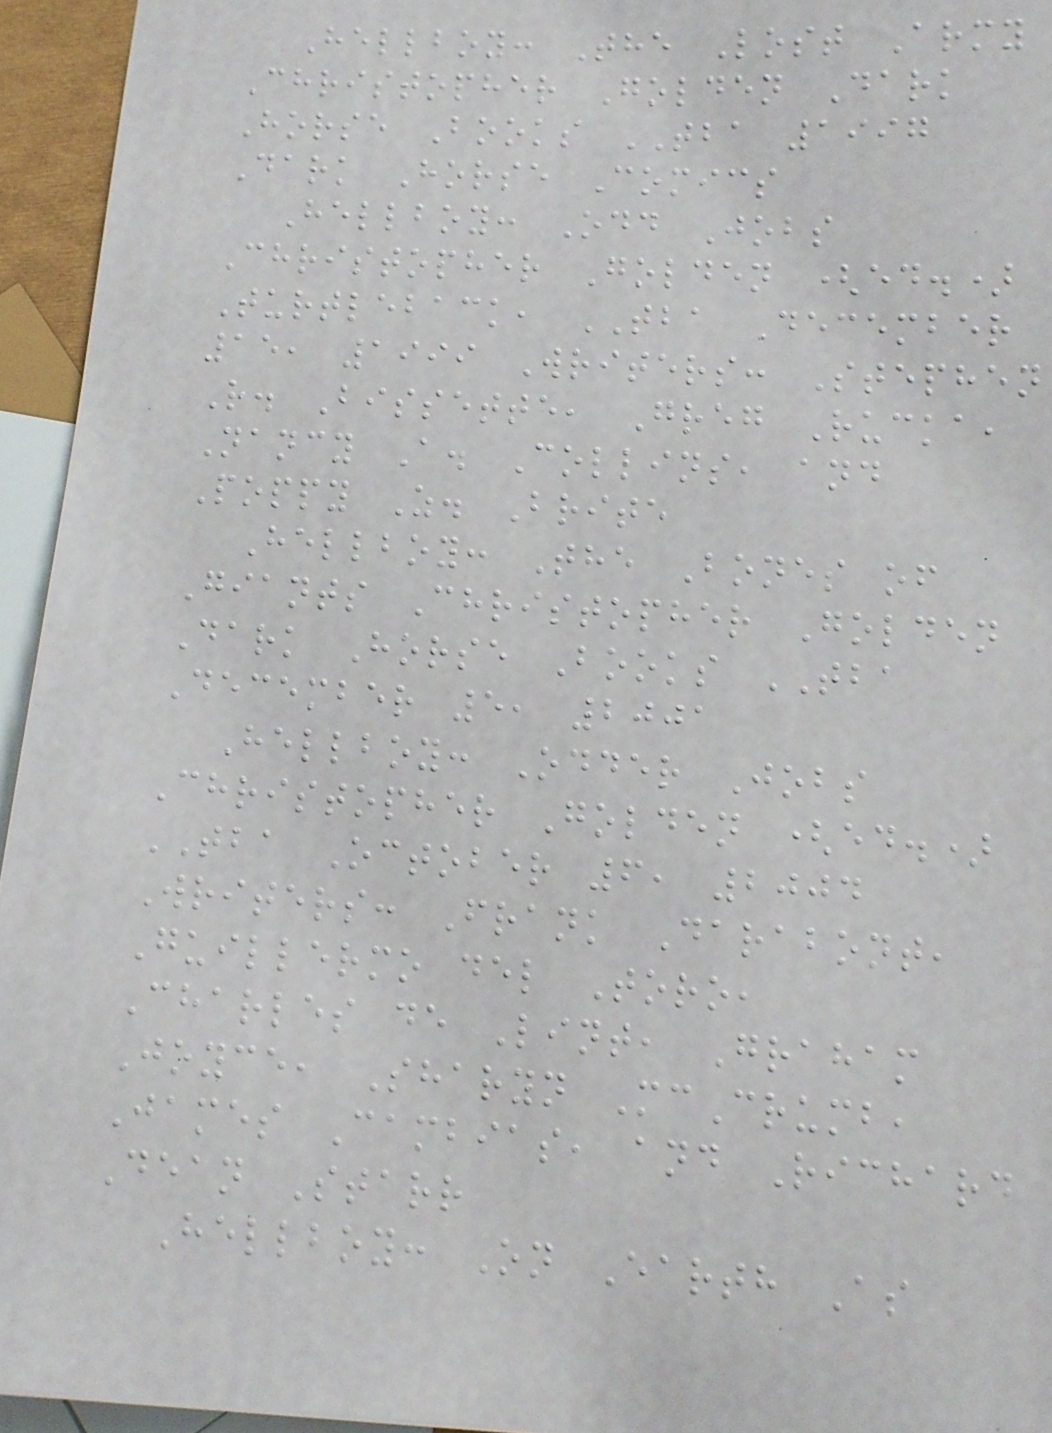Hellboy: The Lost Army
Christopher Golden Dark
Horse Books TBA 1997
Dark Horse Comics
Hellboy: Odd Jobs
Christopher Golden (ed.)
Turtleback, TBA December
15, 1999 Writers: Stephen
R. Bissette, Greg Rucka,
Nancy A. Collins, and
Poppy Z. Brite
Hellboy: The Bones of
Giants Christopher Golden
Dark Horse Books TBA
December 5, 2001
Hellboy: Odder Jobs
Christopher Golden (ed.)
TBA October 6, 2004
Writers: Frank Darabont,
Guillermo del Toro,
Charles de Lint, Graham
Joyce, Sharyn McCrumb,
James Cambias, and Richard
Dean Starr
Hellboy: On Earth As
